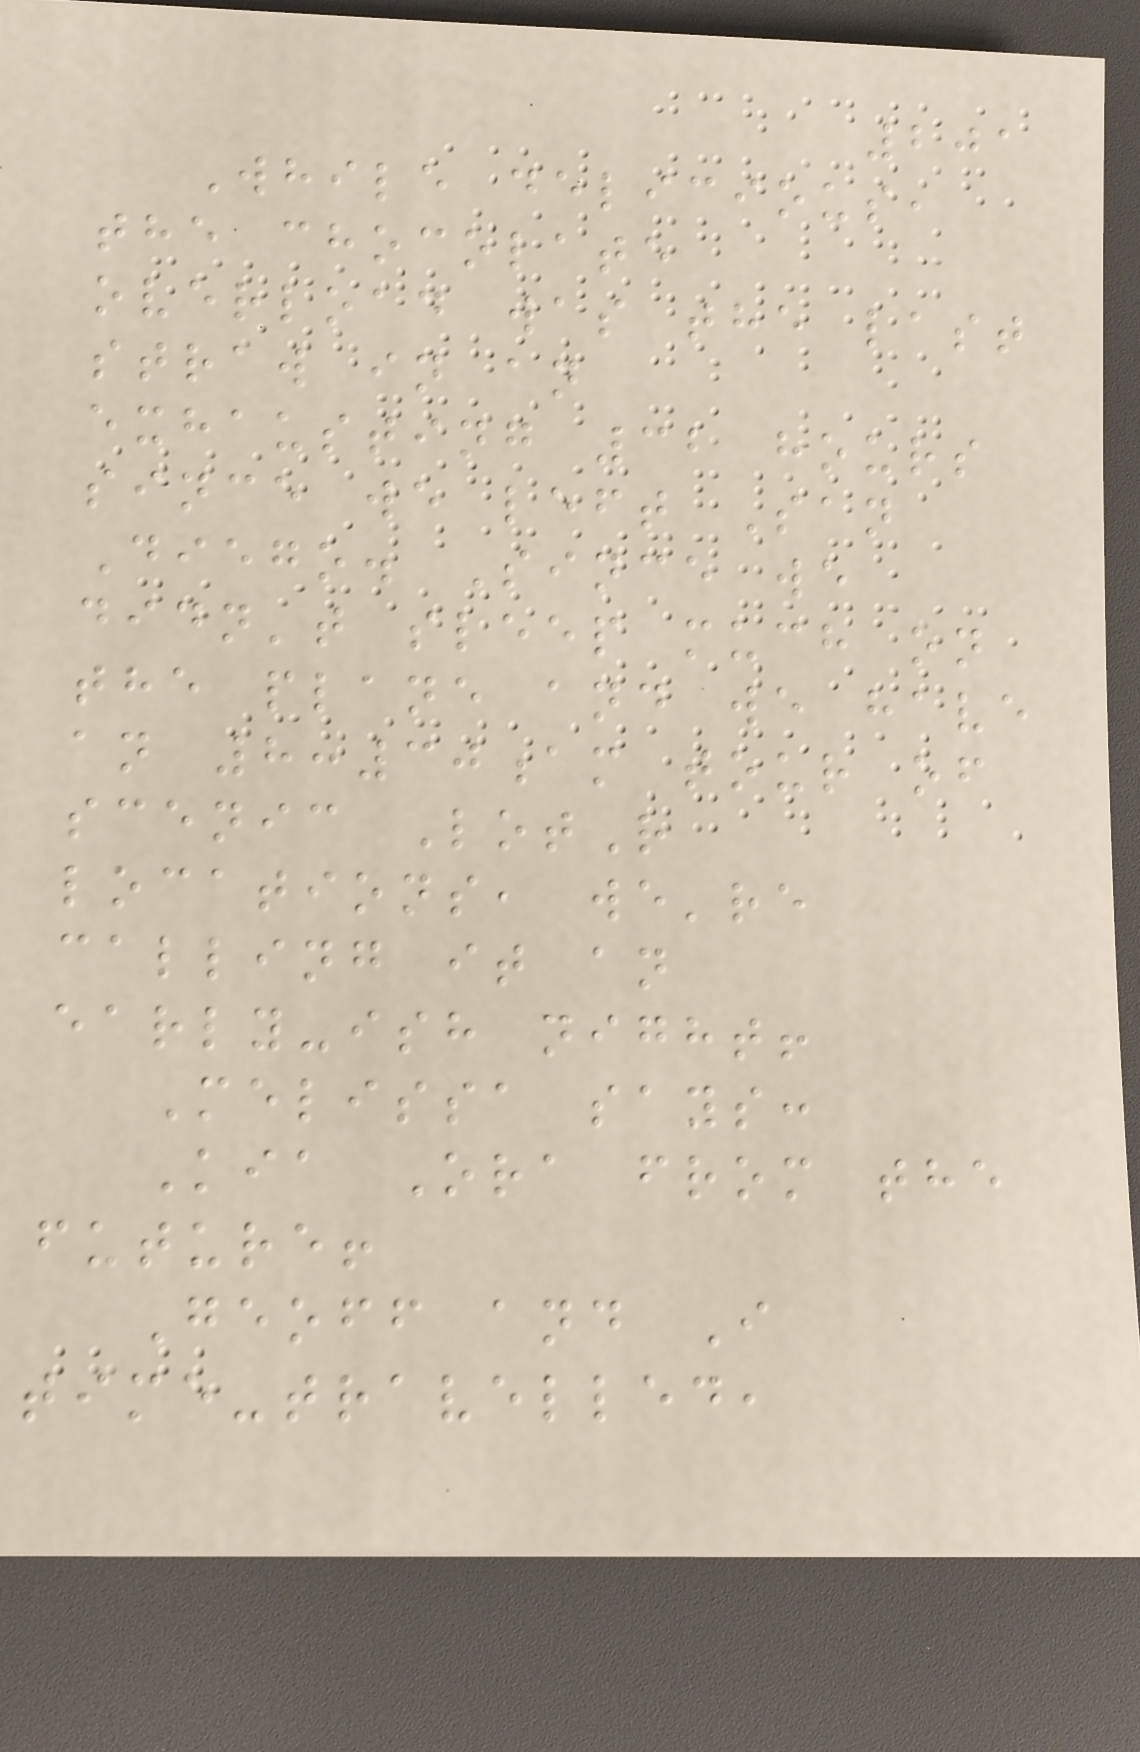201
While delicious,
the chocolate
overload was the last
straw in an
exhausting 32 hours
since we left San
Diego. Since we
didn't sleep much on
the plane and we have
an 8:30am tour of
scenic LotR
locations, we're
calling it an
early-ish night!
Melissa says:
Kia Ora from the
future!
Geoff and I
time-travelled,
